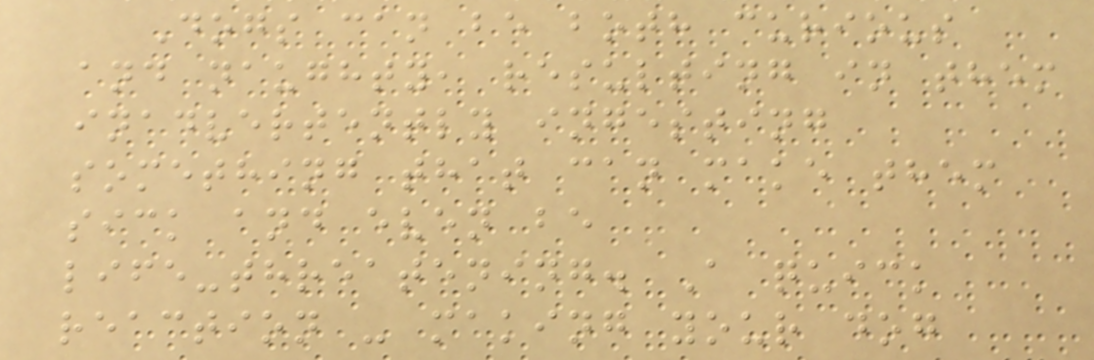Dogs can be both curious
and naughty, resulting in them
inadvertently ingesting
something that can make them
sick and even be
life-threatening. A quick
reaction - making your dog
